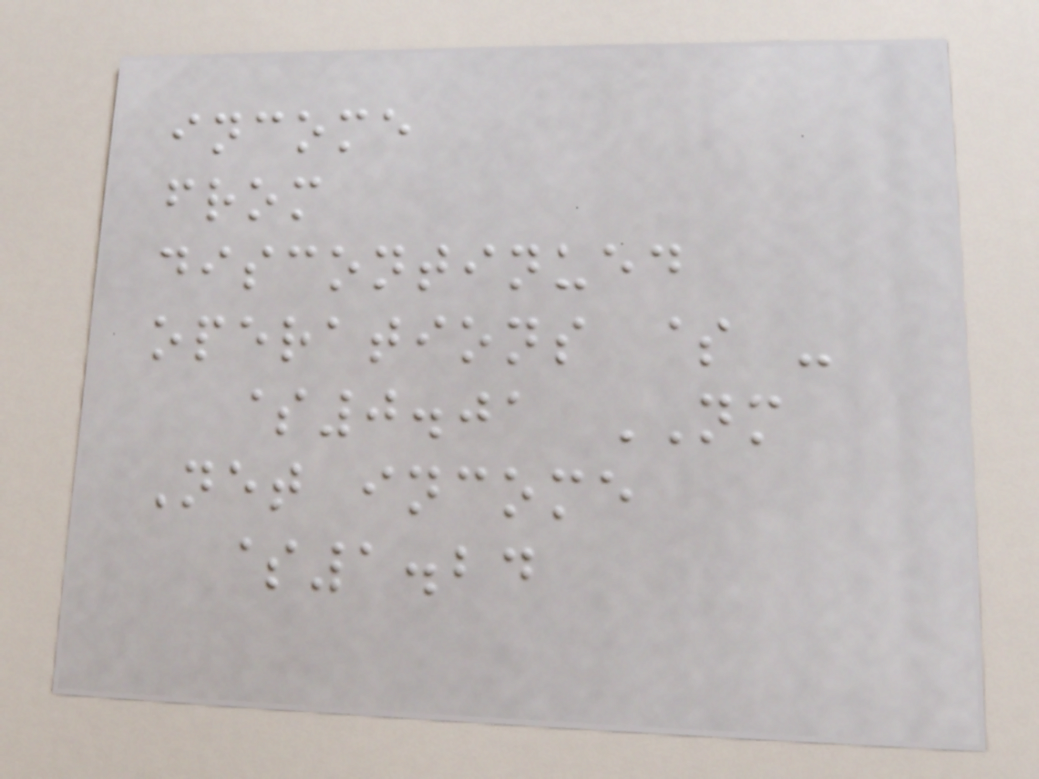income
from
discontinued
operations $ -
$0.01 NM
Net income
$1.24
